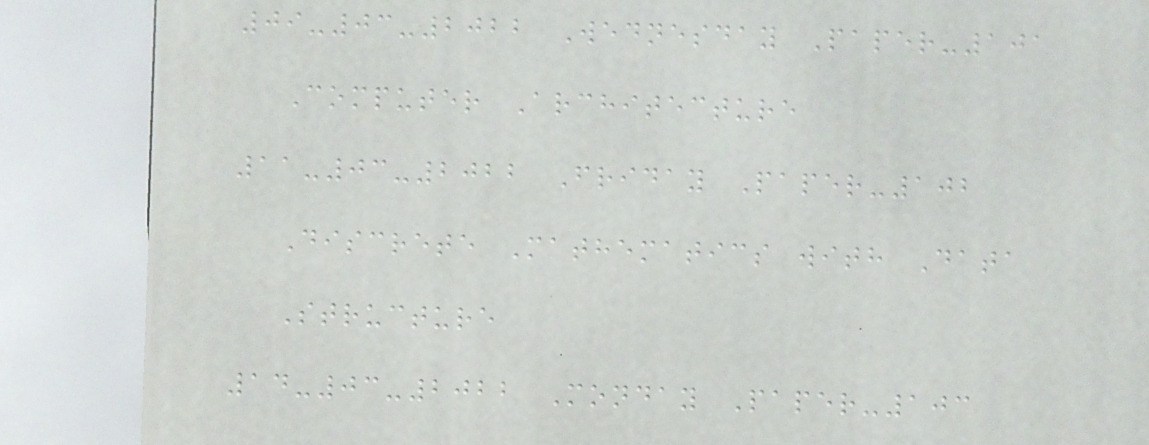09-03-2022 Wednesday Paper-101
Computer Architecture
11-03-2022 Friday Paper-102
Discrete Mathematics with Data
Structure
14-03-2022 Monday Paper-103
